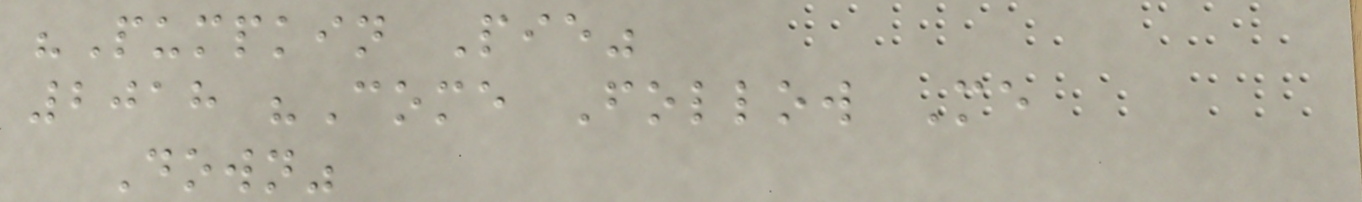"Pumpkin Pie"
2018 "Come Follow Me
Down"
